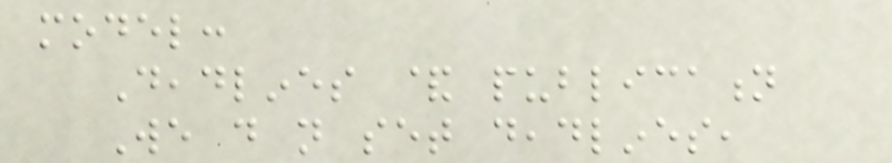model:
Deadlines & publication
We do not set deadlines,
